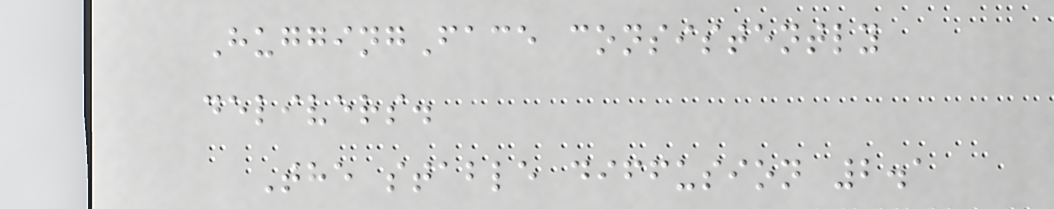HuggingFace consistently
delivers.
The stable diffusion 2.1
